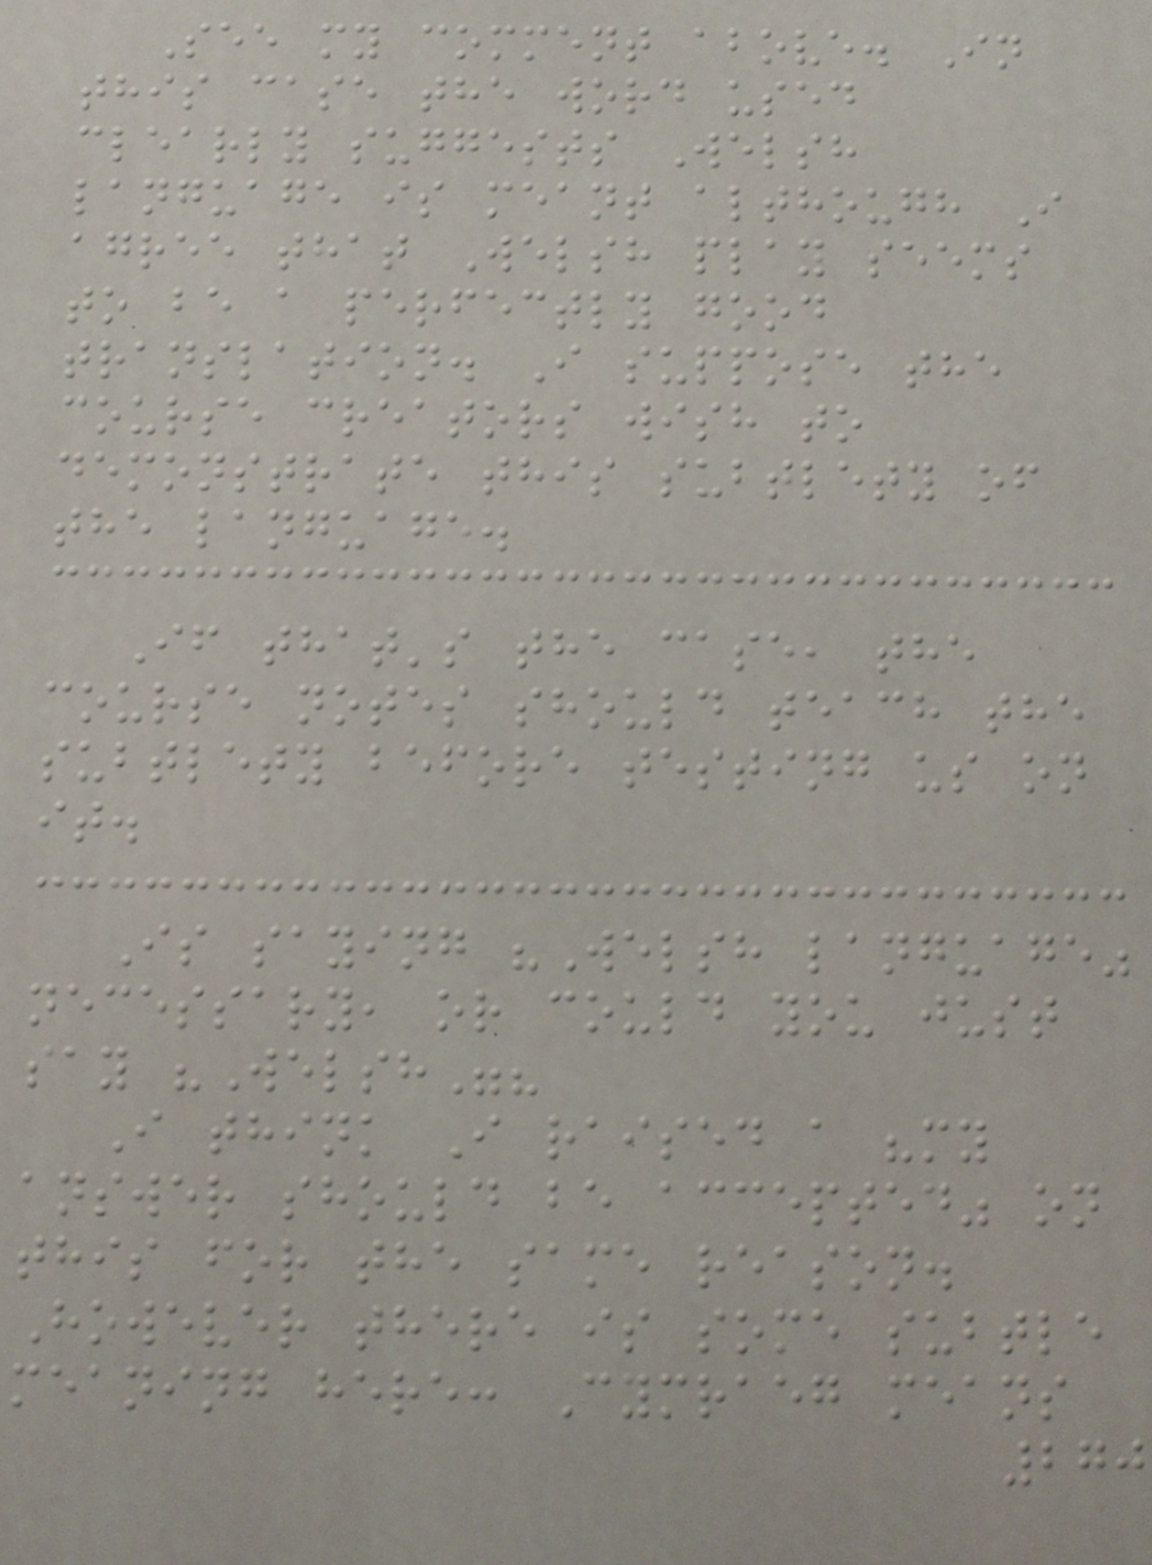See my comment above. In
this case the word used
clearly suggests Welsh
language is meant although I
agree that Welsh play seems
to be a perfectly good
translation. I suppose the
course creators wish to
demonstrate this subtlety of
the language.
If that's the case, the
course notes should teach the
subtlety before testing us on
it.
Is saying "Welsh language"
necessary, or could you just
say "Welsh"?
I think I raised a "my
answer should be accepted" on
this for the same reason.
However there is some subtle
meaning here: Cymraeg means
270
